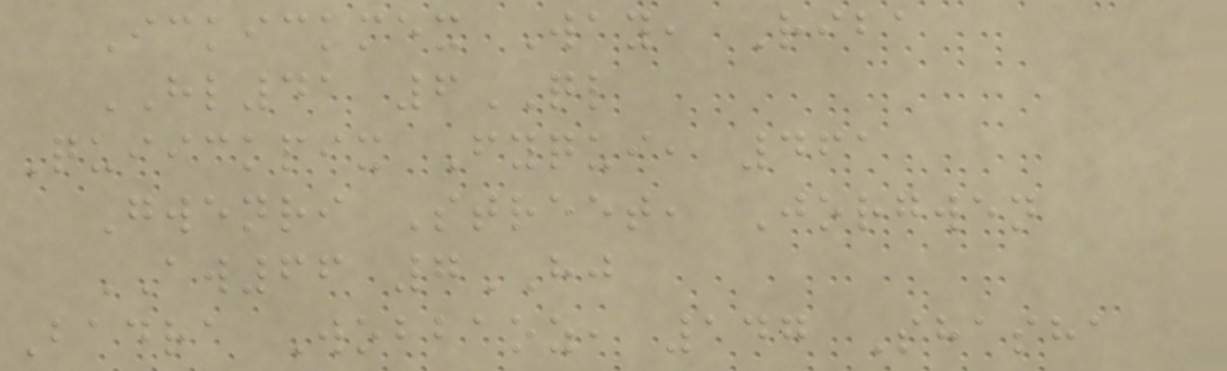Ickickmex Way, Riba
HL41 6QL
Quiickpix Fyqui, 461
Gwenri Street, Jorgwen
AW66 7HJ
Badra Wobbaoz, 147 Shasha
